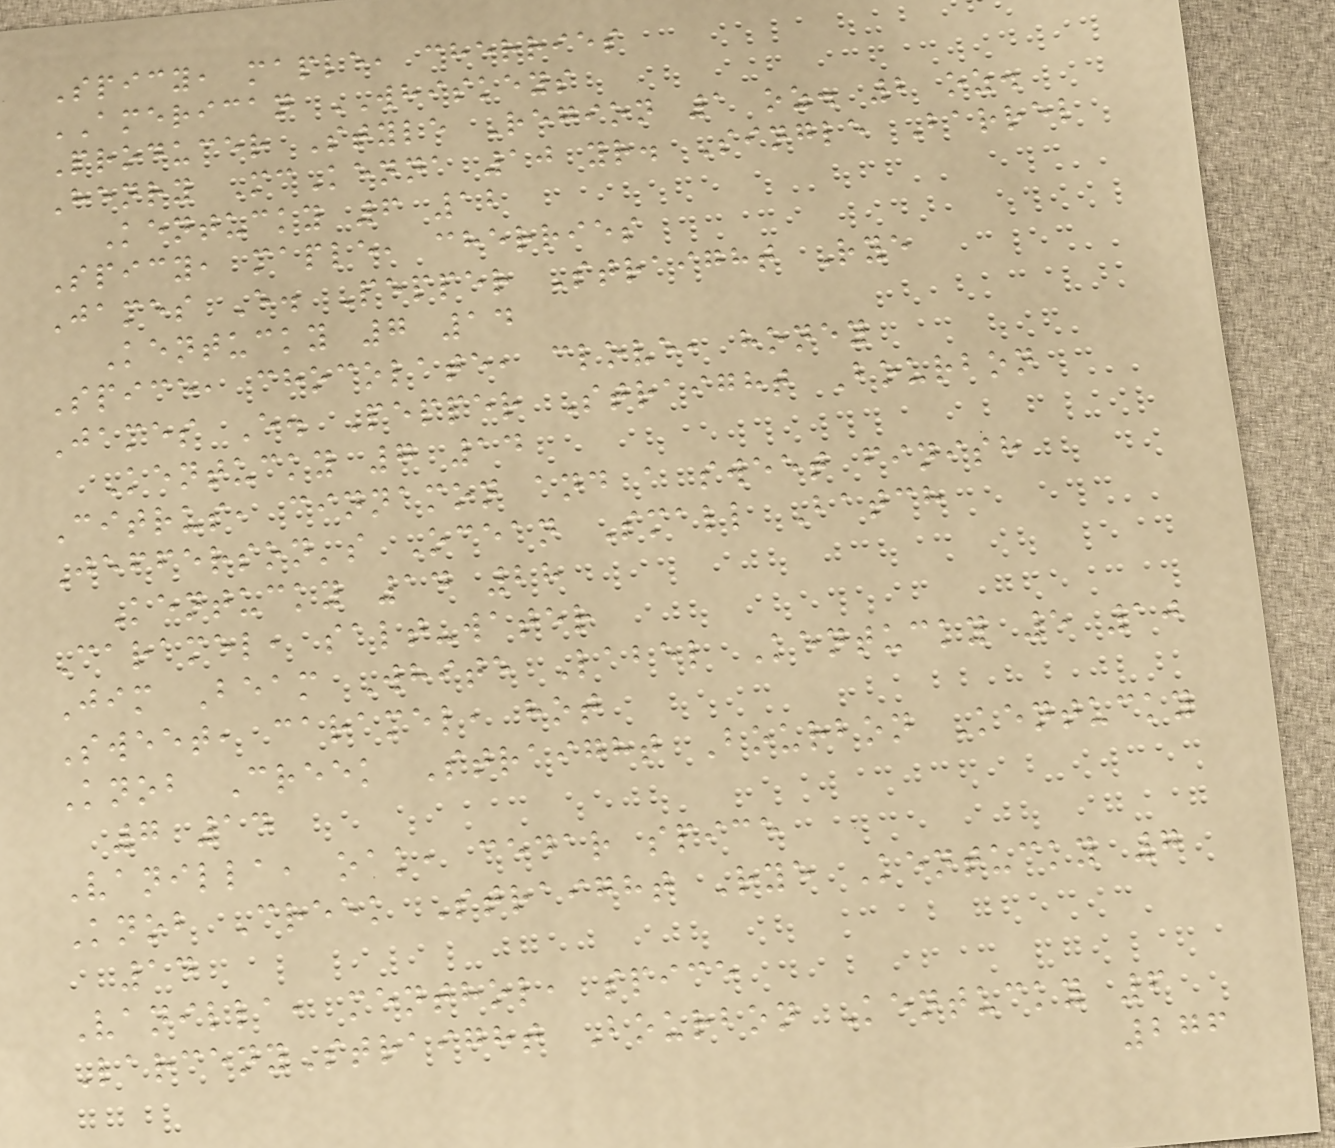Spicy, maple, cherries
AMERICAN WHISKEYS
Producer Style Region 1 oz. 2 oz.
Henry McKenna 10 yr. Single Barrel
Kentucky 6 12
Spicy, maple, cherries
James E. Pepper Straight Rye
Kentucky 7 14
Spice, chocolate, clove, honey
James E. Pepper Straight Bourbon
Kentucky 7 14
Citrus, cinnamon and a sweet finish
Jefferson's Ocean Small Batch
Kentucky 14 28
Caramel, salt-water
Jim Beam White Label Kentucky 5 10
Sweet, caramel, hot
Knob Creek Straight Bourbon Kentucky
7 14
Vanilla, oak, cedar spice
Knob Creek Straight Rye Kentucky 7
14
Vanilla, menthol, spice
LarcenyStraight Bourbon Kentucky 6
276
